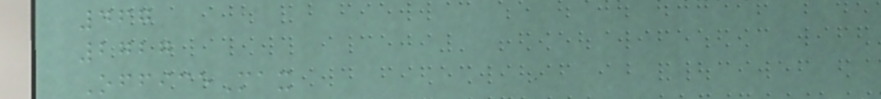467
2727
OfficeMax
